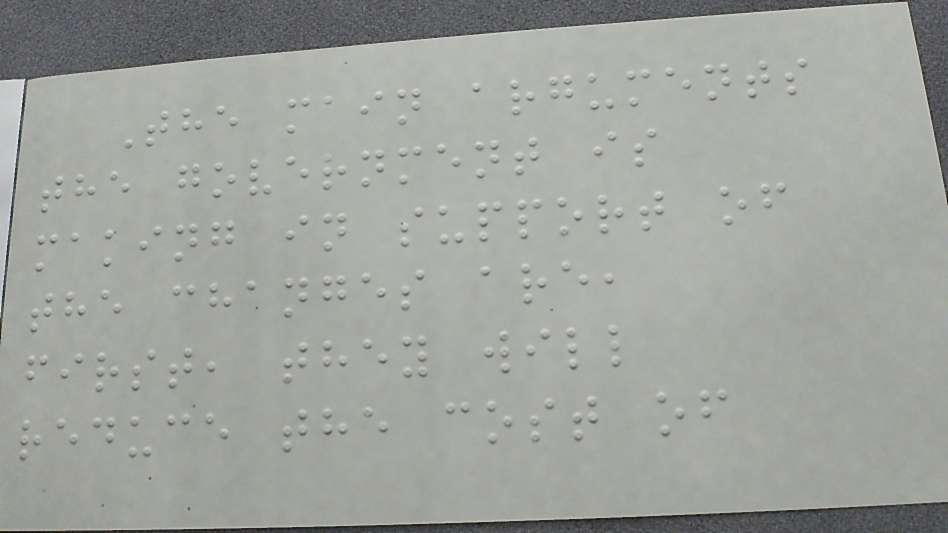The main arguments
the government is
making in support of
the changes are,
first, they will
reduce the cost of
